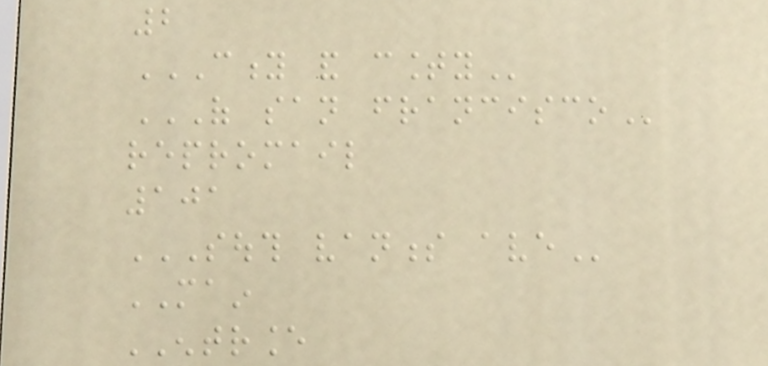2
CITY AND COUNTY
OF SAN FRANCISCO
repromail
101
SOUTH VANNESS AVE
MAIN
ENTRANCE
